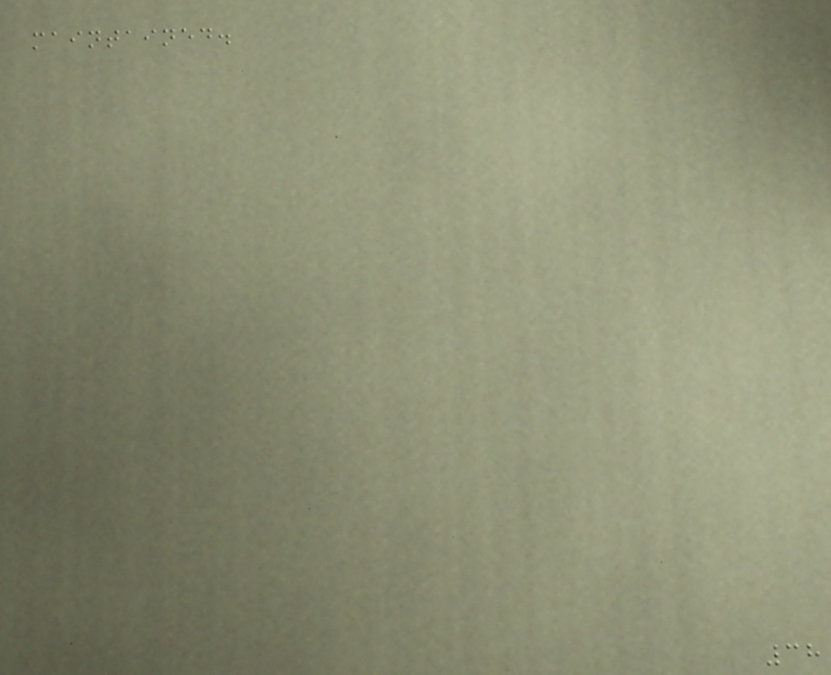maintained.
38
